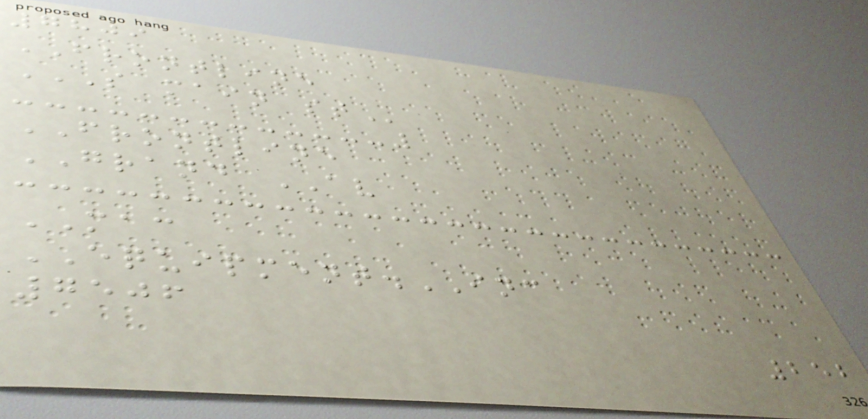7809
FRONTLINE
S MAIN ST
FRONTLINE
GRAND AV
MAC
EQUIPMENT.INC
7506
252
